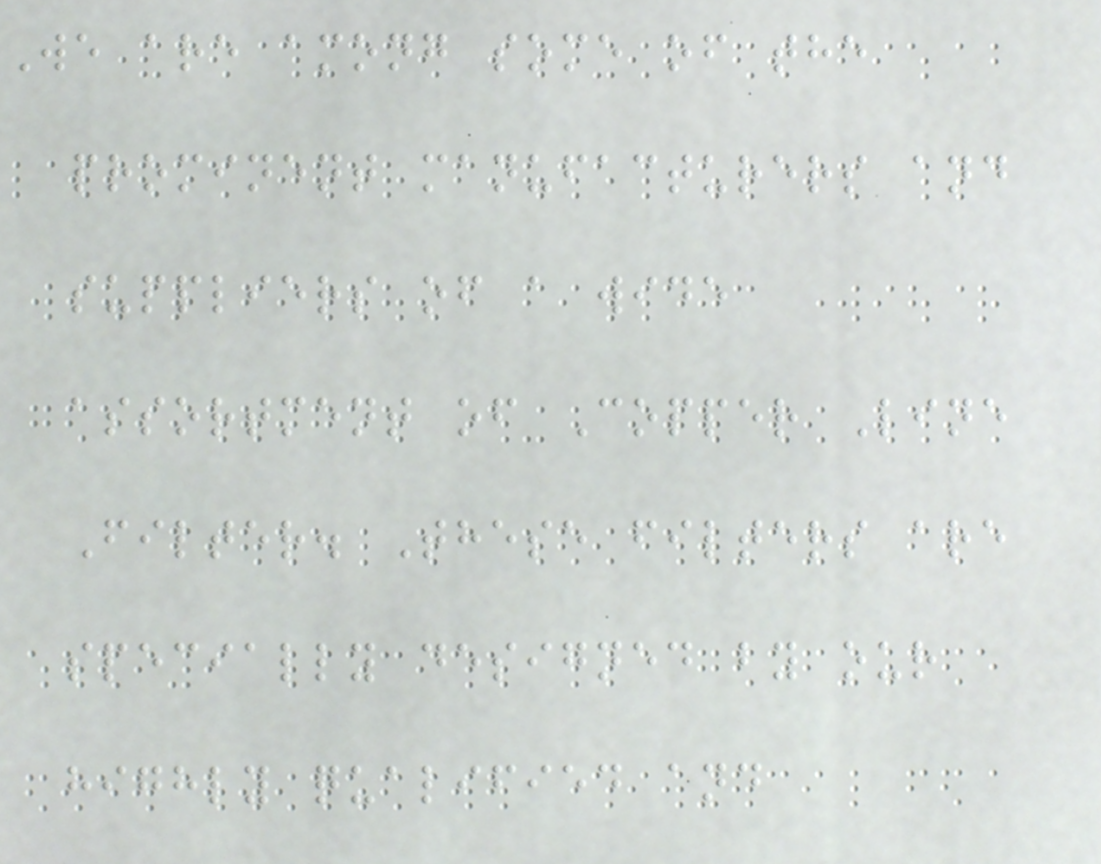We are among some of the
prominent manufacturers and
suppliers of a wide
assortment of Copper Line
Filter. These filters are
specially designed by our
highly qualified and
